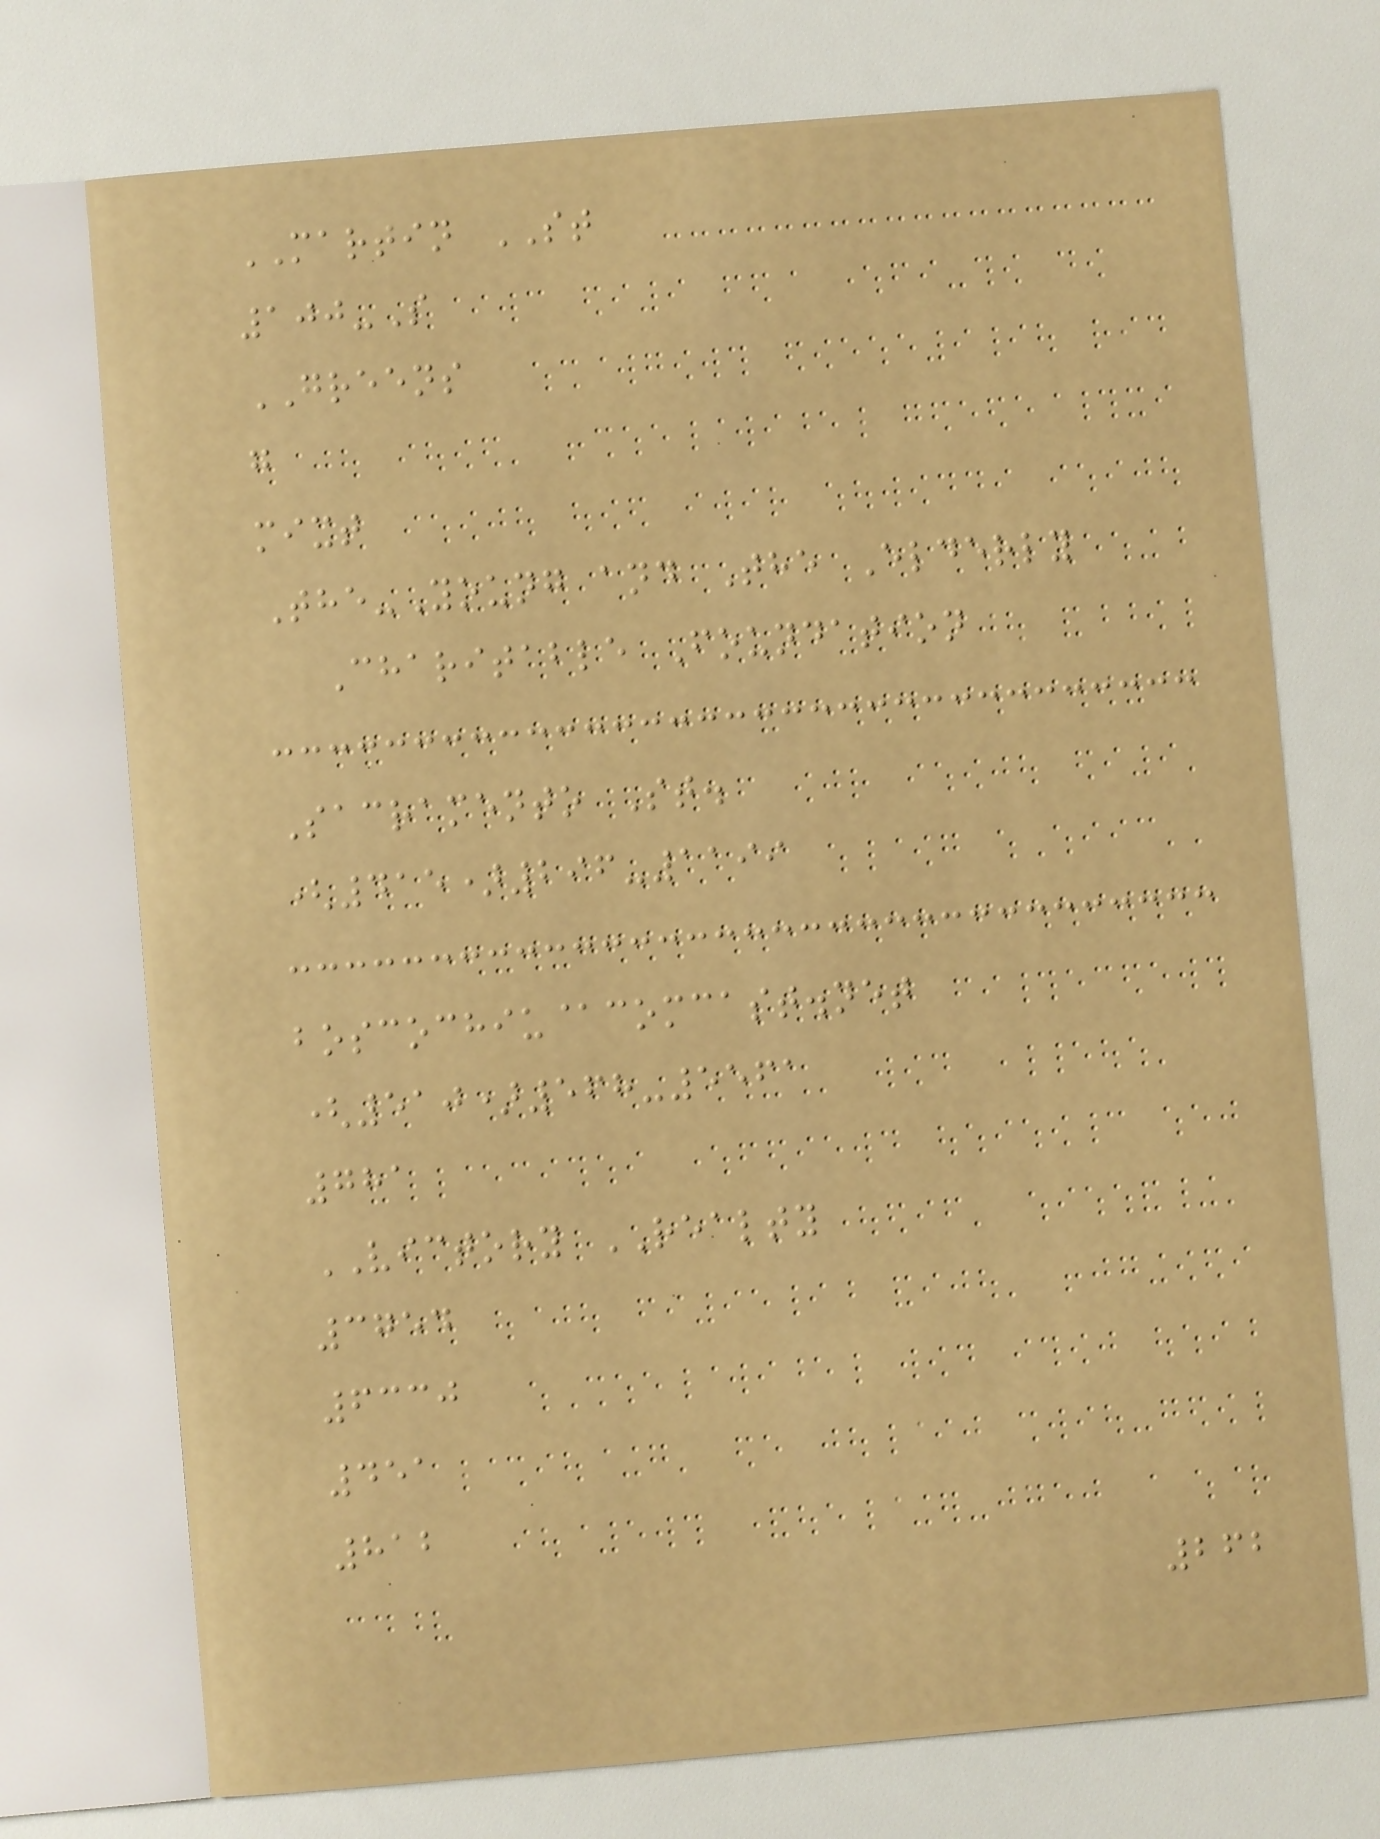MARTIN ST
100-S
GREENS
g
mixt
The-Young and The Elderly
Charitable Foundation
Sacramento St.
(415)296-1199
boscochiu@comcast.net
(510)568-5561
781
VICTORY REALTY
3754
6330
451
812
262
